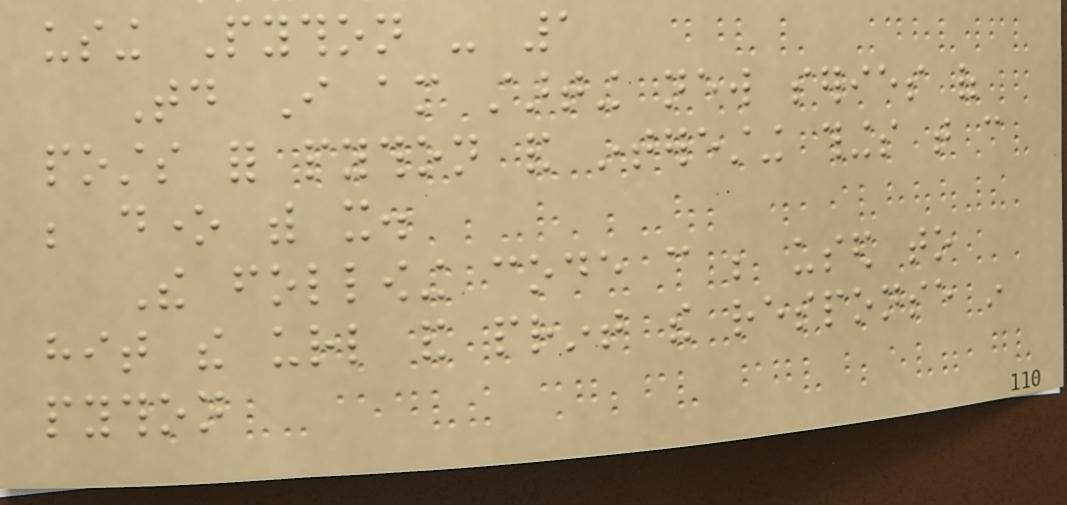using Python - 1
Today I am starting new series of
posts for python and interesting things that can
be done with it.
The following code can be used to
hit the url and print the response in
python
